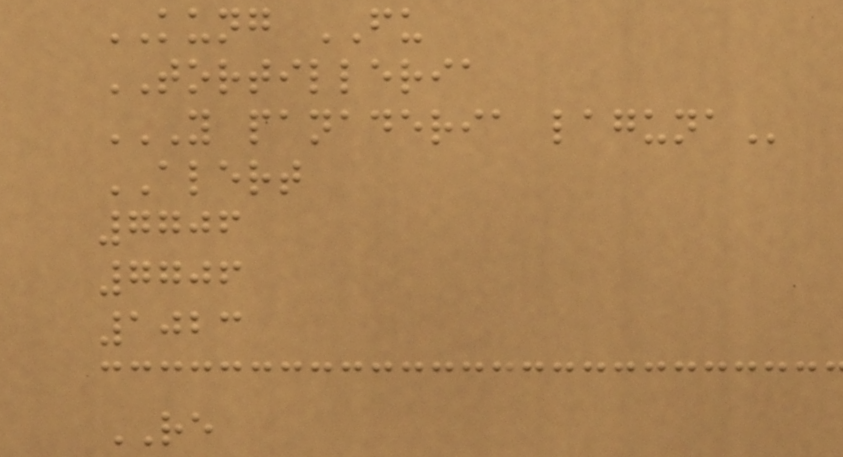KUNG FU
TORTILLERIA
Y PANADERIA LAGUNA
ALERT
7706
7706
1023
RE
